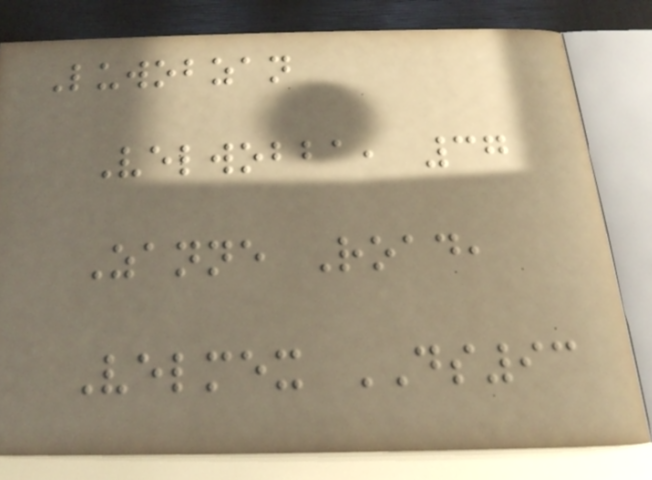Luwobzan
Velwobba, 37
Zanne Road,
Velmex DS93
